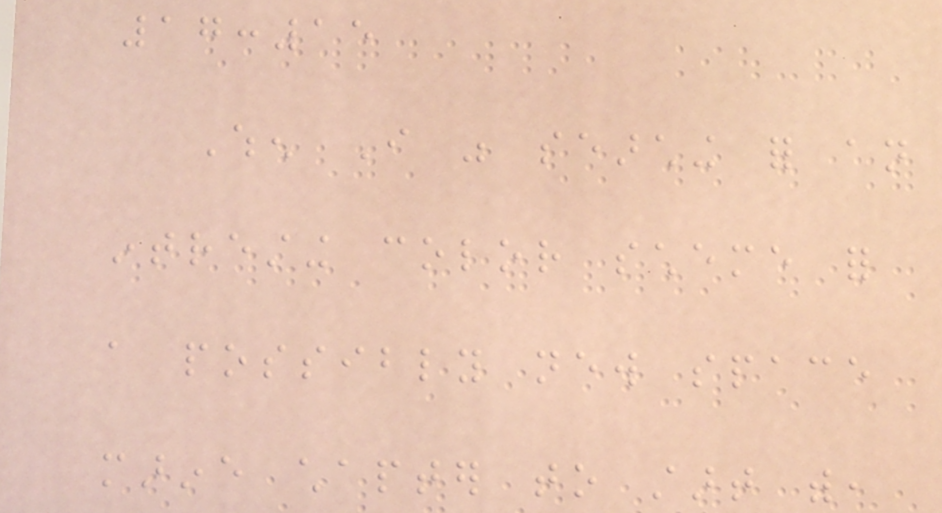17:15
When I was searching for an
intresting color scheme for
a possibly new space
marine chapter to start with,
